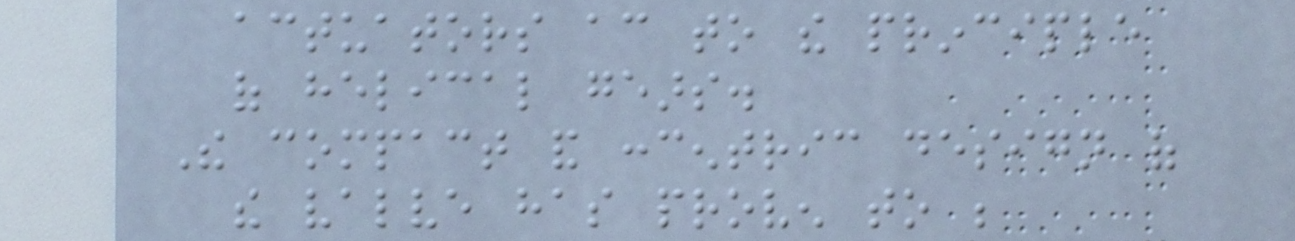actuators according to the principle
of helical gears.
The compact and concentric design of
the valve has proven to be
